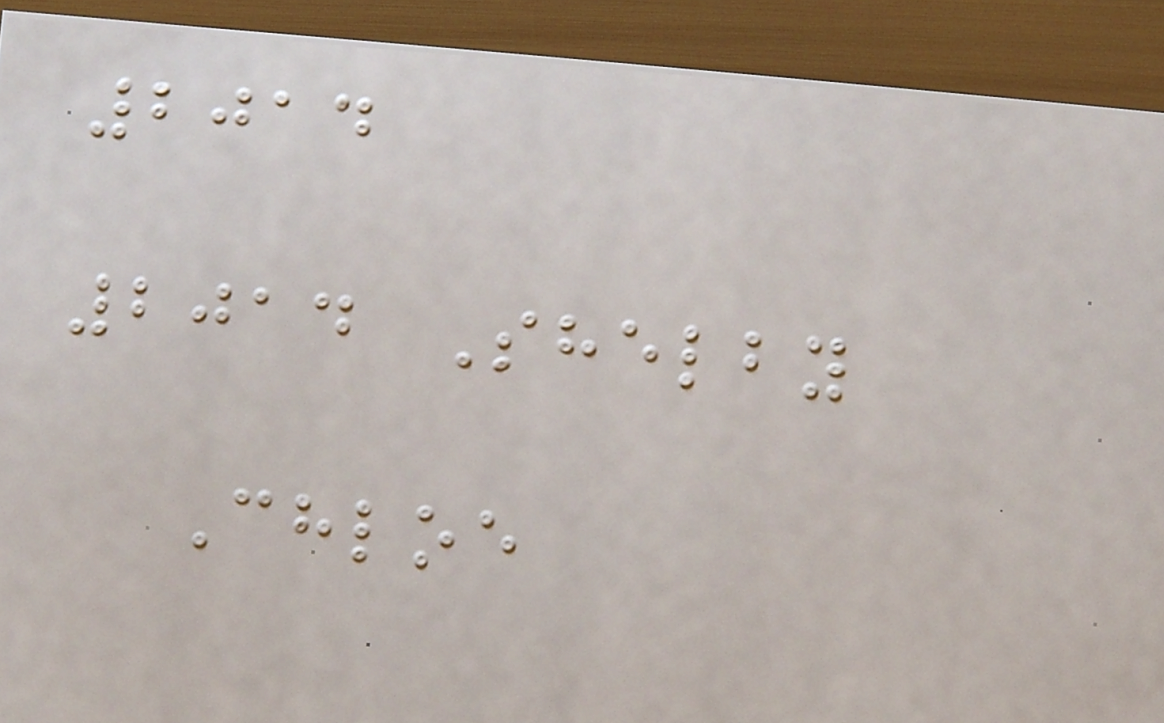2014
2014 Shelby
Chloe
